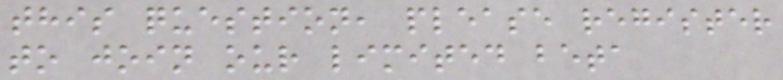this question, please register
to join our limited beta
